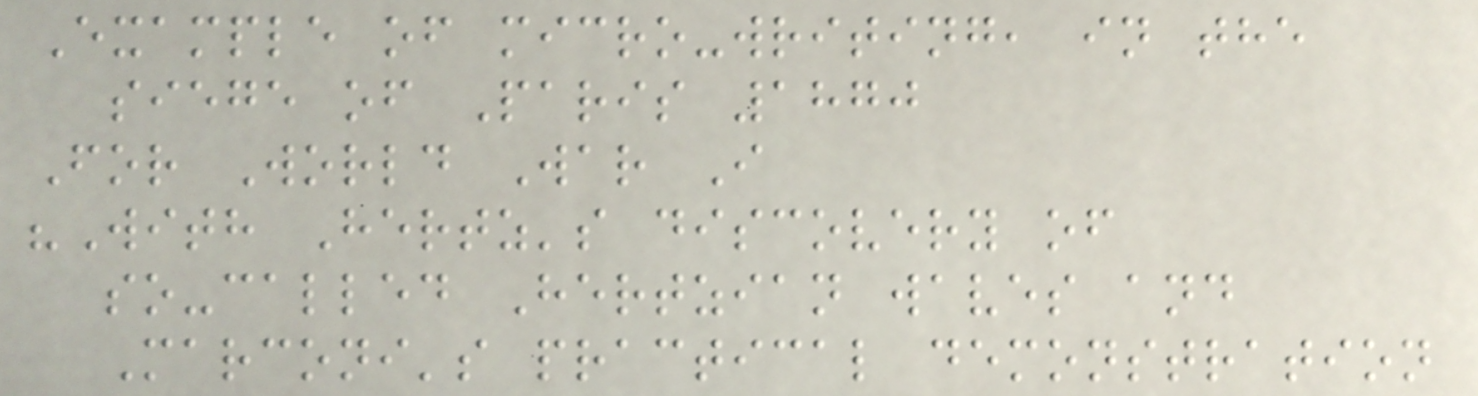Example of micro-writing, in the
siege of Paris 1870
For World War I
"With Hertz's discovery of
so-called Hertzian waves and
Marconi's practical demonstration
